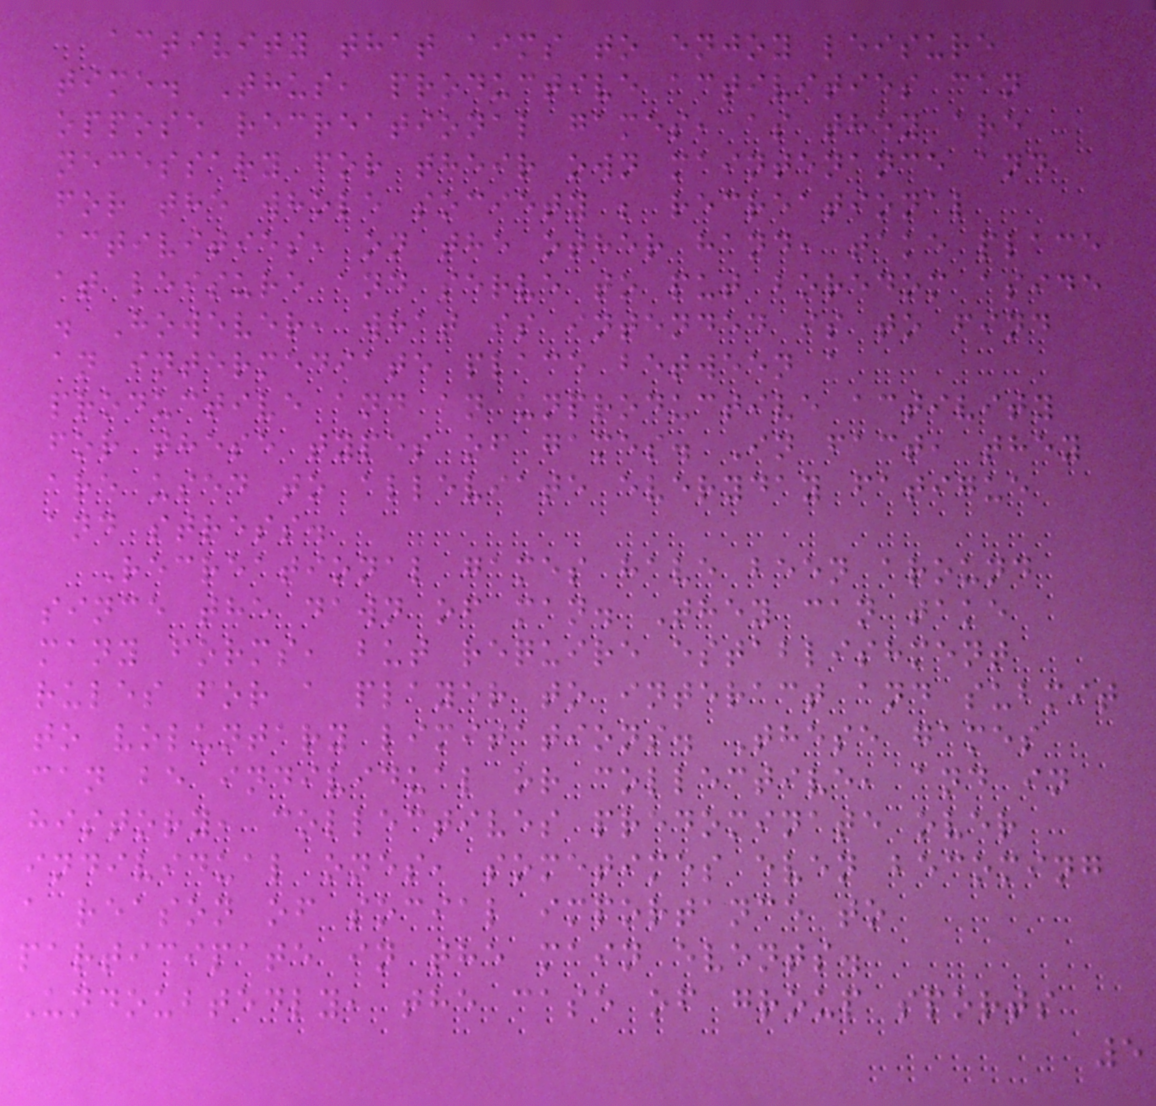activity that aims to enjoy leisure
time. Thus, productive activities can
oppose recreational games, as they are
necessary for their own maintenance and
for the whole society ; recreational
activities, on the other hand, take place
at leisure and serve to put boredom aside
. However, what is intended is to find
an intermediate place between a
productive and an unproductive activity
for these types of games. In fact, they
are used to alleviate everyday fatigue
and stress.
Recreational games have been around
since the dawn of man. They can take
many forms, but require establishment
rules for a player to interact and submit
to voluntary limitations. These games
can be individual or collective, and in
history, collectives predominate over
individual ones, sometimes even becoming
a reason of social importance to
participate in the main events.
Undoubtedly, the case of group sports
5
